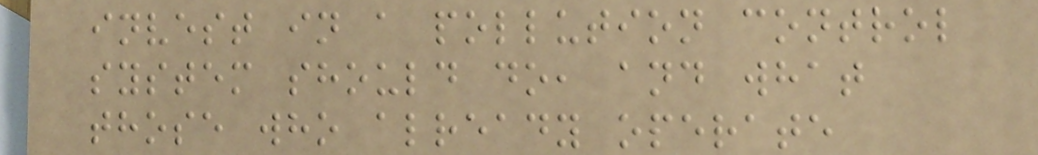invest in a pollution control
system should do, and what
those who already operate
